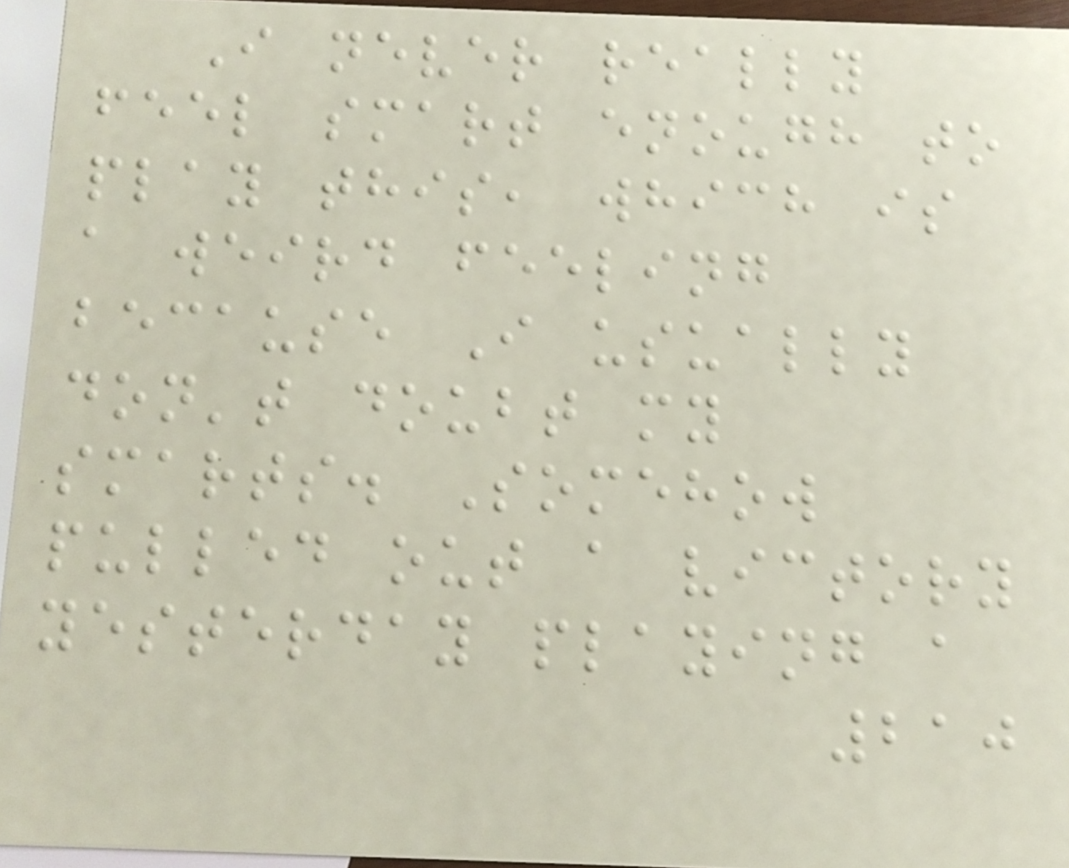I never really
feel smart enough to
play this, which is
a weird feeling
because I usually
don't doubt my
smarts. Somehow
pulled out a victory
yesterday playing a
210
